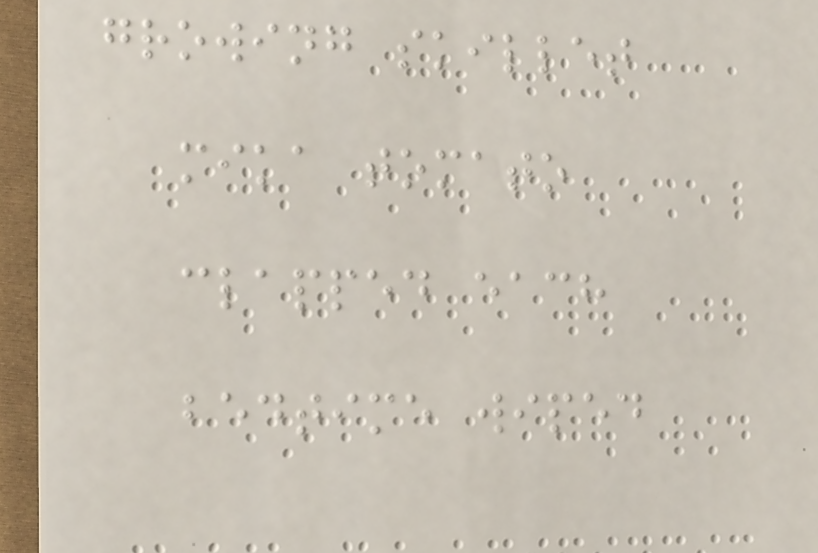growing skillet
mika tomato
clapped each
bedtime wiped
